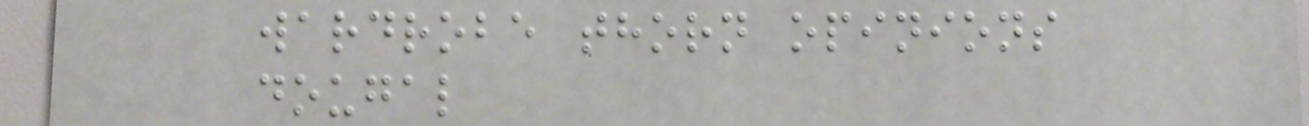wardrobe thorn opinions
dougal
